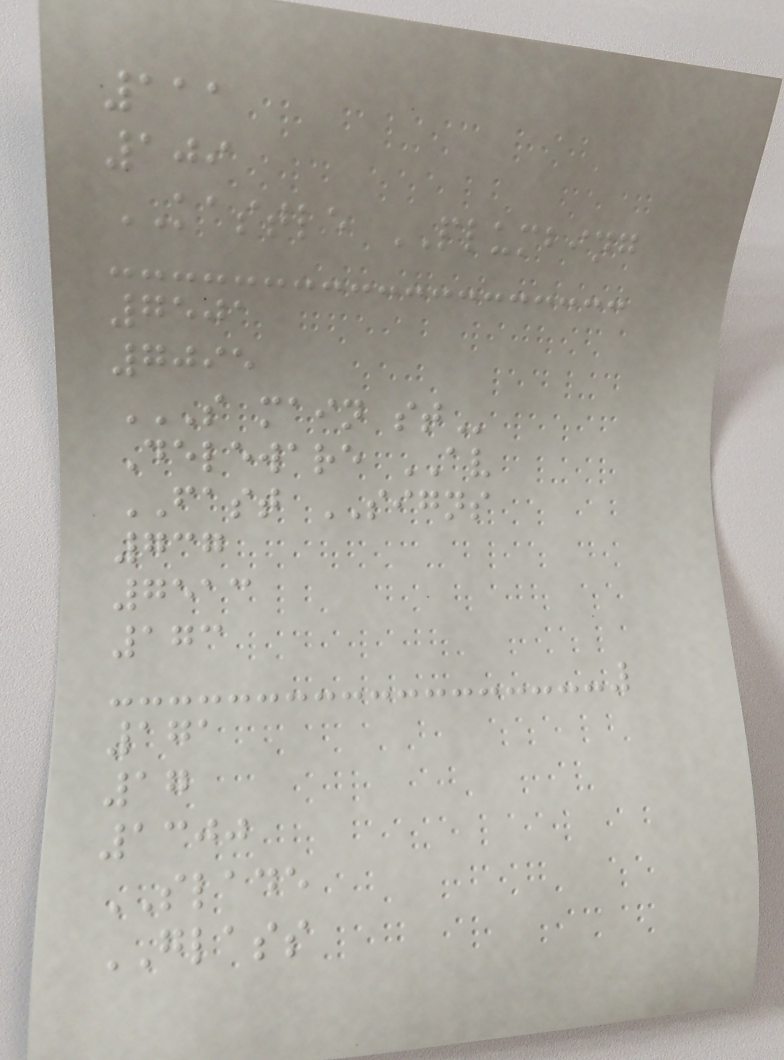111
109
KASTLE PLUMBING
7501
7095
S MAIN ST
Deleware AV
FAST SIGNS
737
7513
173
171
17
1300
SLADE
GLASS
